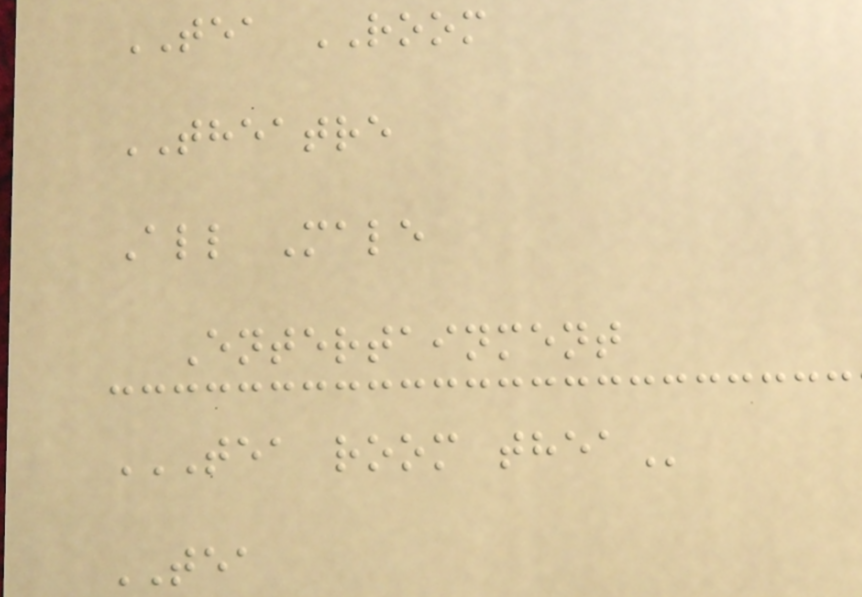TEA ROOM
THEATRE
All Male
Entertainment
TEA ROOM THEA
TEA
